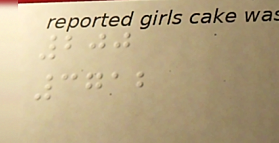200
3712
